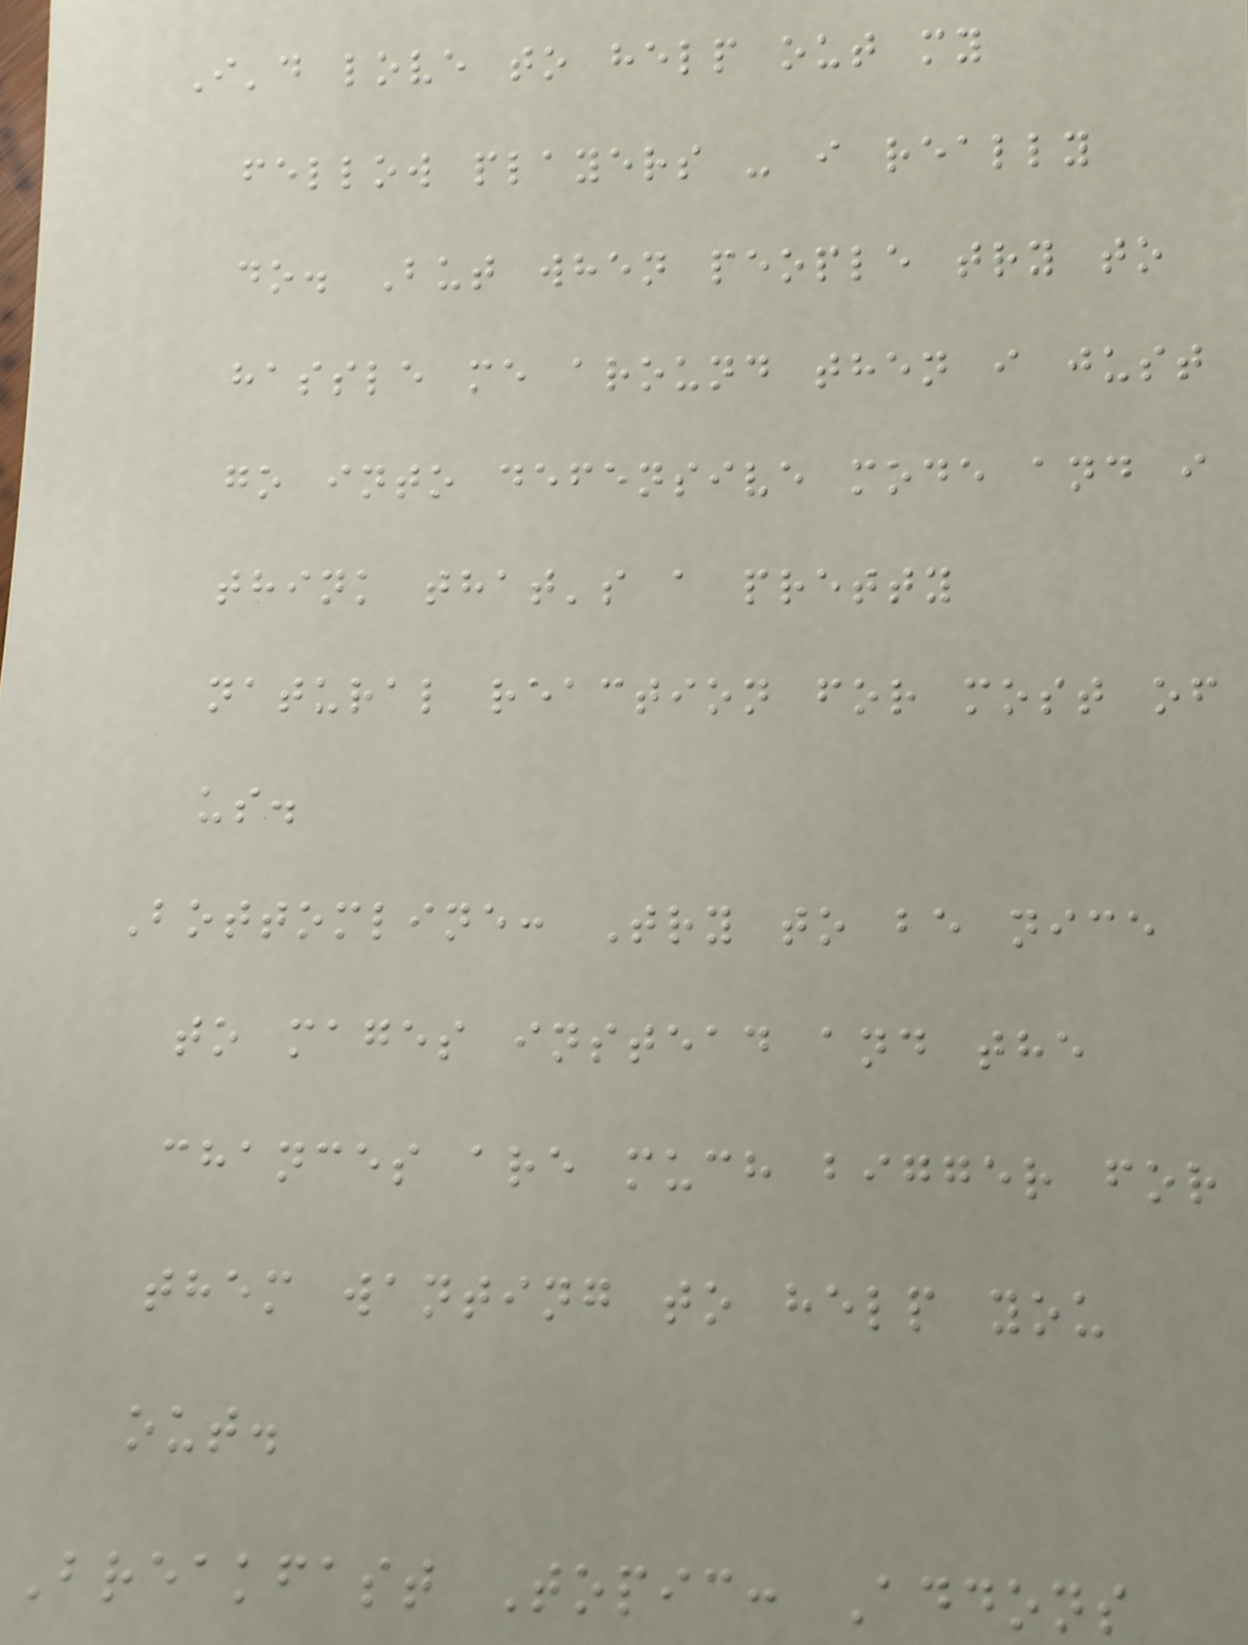I'd love to help out my
fellow players - i really
do. But when people try to
hassle me around then i just
go into defensive mode and i
think that's a pretty
natural reaction for most of
us.
Bottomline: Try to be nice
to mages instead and the
chances are much bigger for
them wanting to help you
out.
Breakfast Topic: Addons
